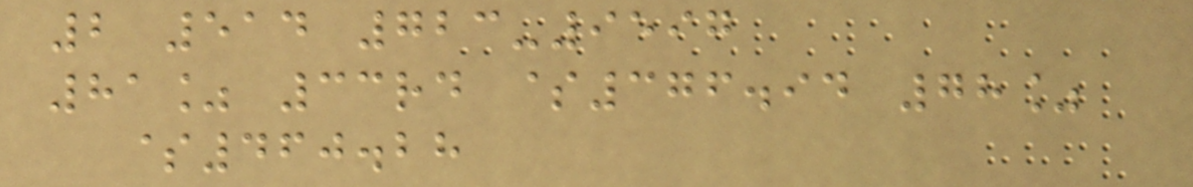2 514 723-9597
81% 33rd $376.94 78%
$460.28
